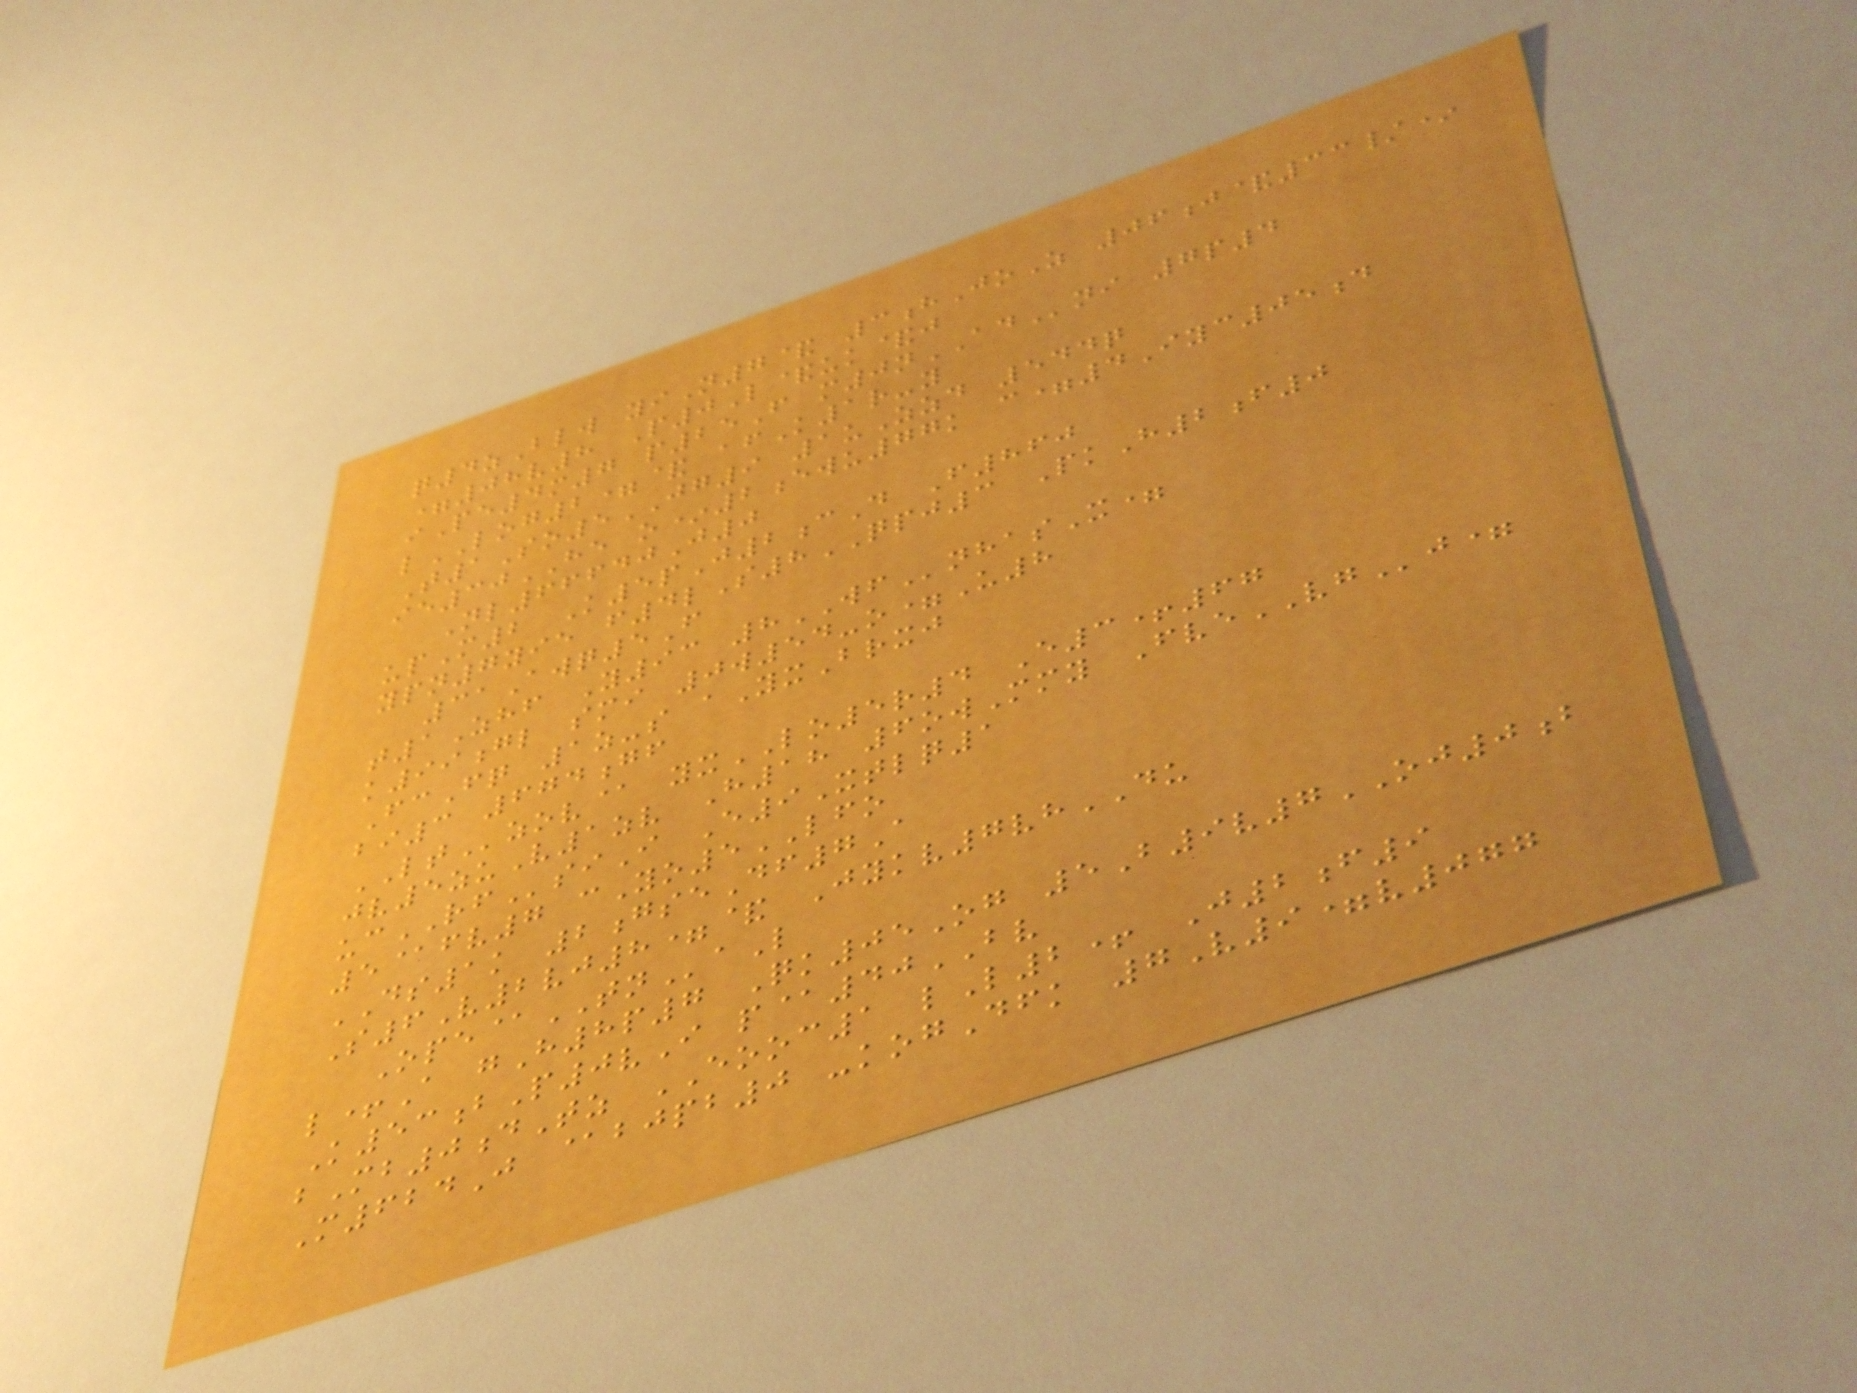q4zBlw yiN7& 3hJoZ 06j&33/*
=08v8 P0L&uk&j
iPe4m7 p25F m0nADni 7p4
lLOG2=& afK1r-y
T1So5JG9 1uZzd 544q
ie30HE o*2ewu77k c=4Iyc05d
Nl66640J0
upM2 K5pJ2cD F860
ypn7yie f4lS8QPJ3 PkH2f0
31Awq5F
t1Zhf Y93 8WFnhasX=
k99gl smi 0w54-o=U8
FcFq 1z-s aYxBrxj
bi3 674gf
LTzov@ yxLO5r4 E3+67
jv5zuV1zv H18 6owMmy FveVGj=
ucRFsiI E9Xtlq1
5@fv7 cYo5LFO
DS1k 2gseDf7A
S6V2vj8=& Jykv7vhDU
Ope@TNaL
l+A gH8p7 Qk05Og 5B9v7OJ0b
K53bP0vI p@40BV
bMb0dTz EOOC1 lL2+ J2f9
M624J @bjpb0 -kogDfk 7V9=v077
